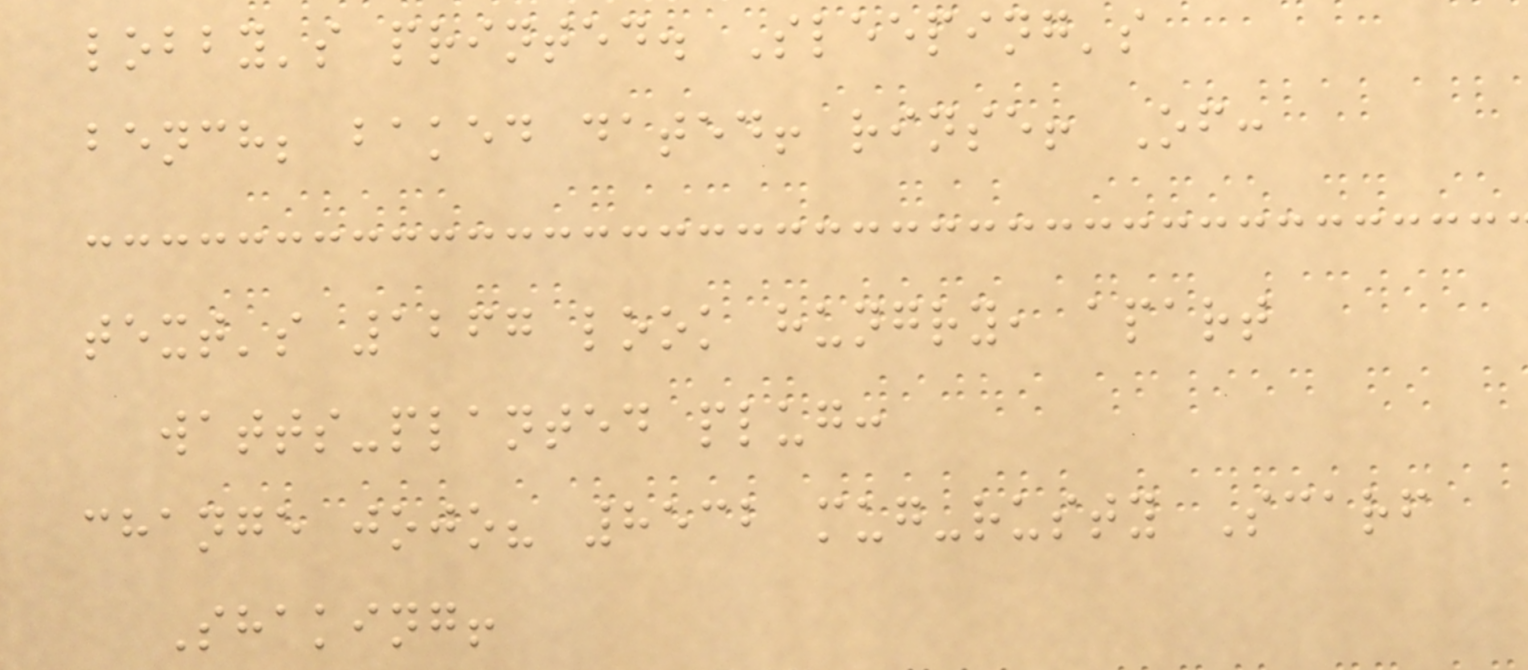lobby's printed. Sleeping's
bench; baked dated! rinse! Of:
text's 1267 look hungry, apart
watts-planted plug:
change jojo? 8532 mug-rusty Scarf
Shaking!
